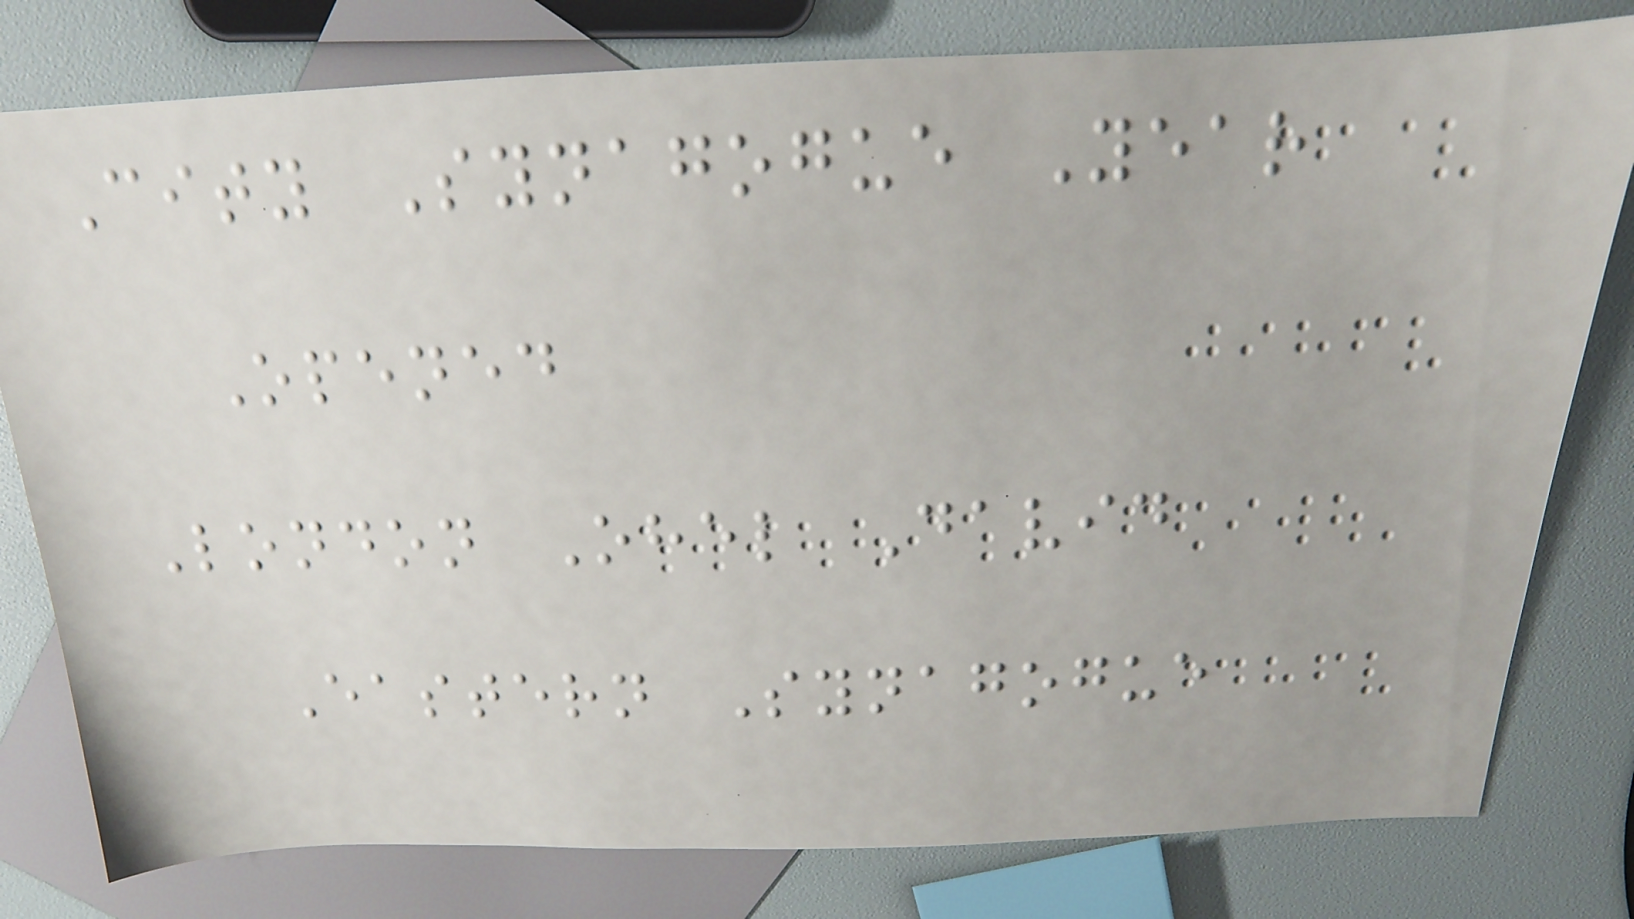City Synagogue Year
Opened
London Ohel David
Eastern Synagogue
